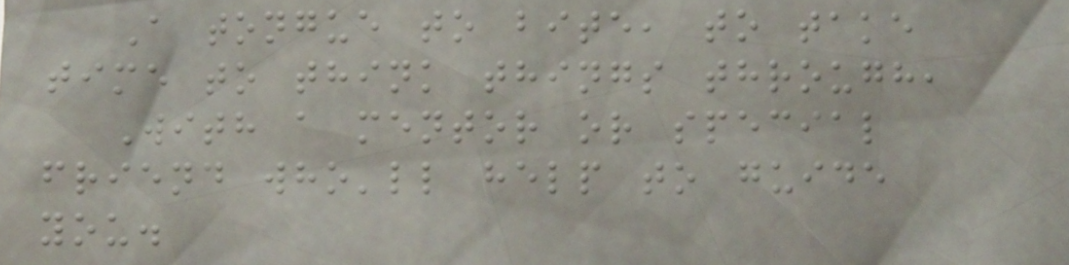A tongue to bite, to take
time to think things through,
With a mentor or special
friend who'll help to guide
you.
